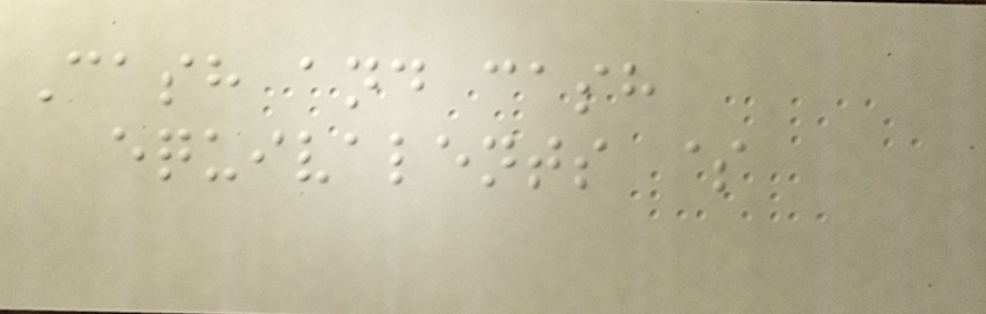Cash and cash
equivalents $
